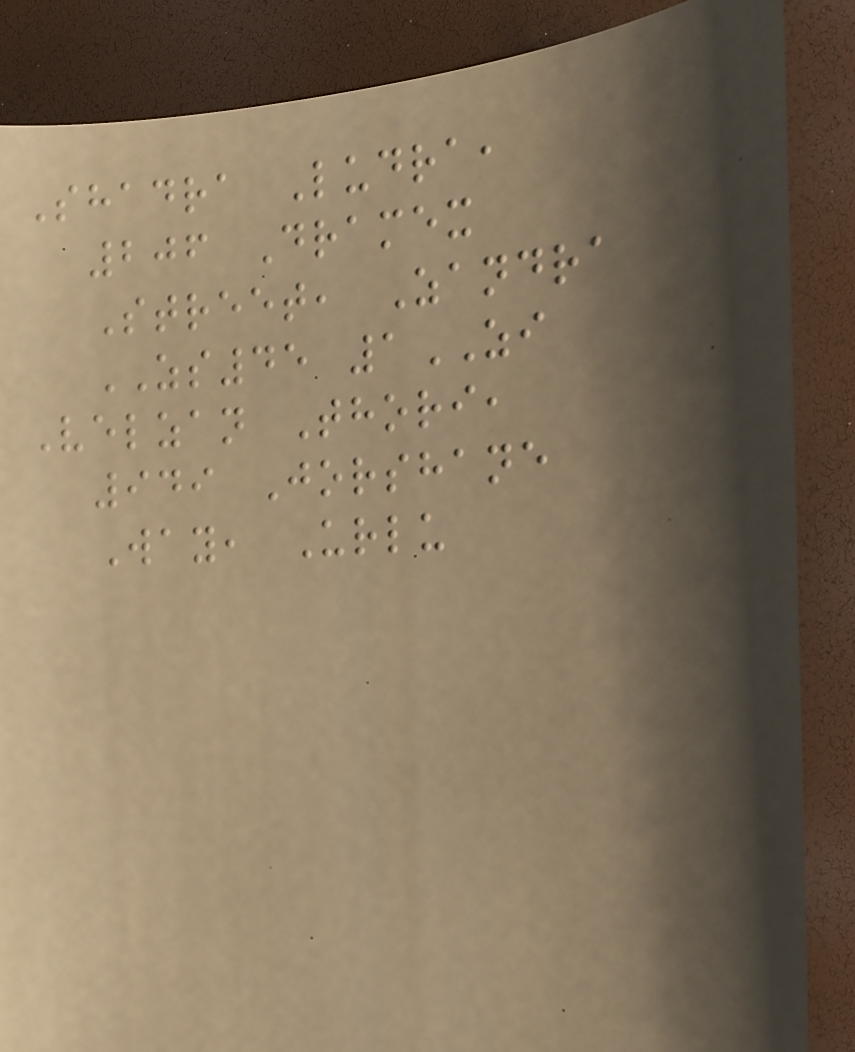Shadra Ludra,
206 Dramex
Street, Zandra
ZS45 1ZI
Velzan Thori,
949 Jorshane
Way, Urlu
